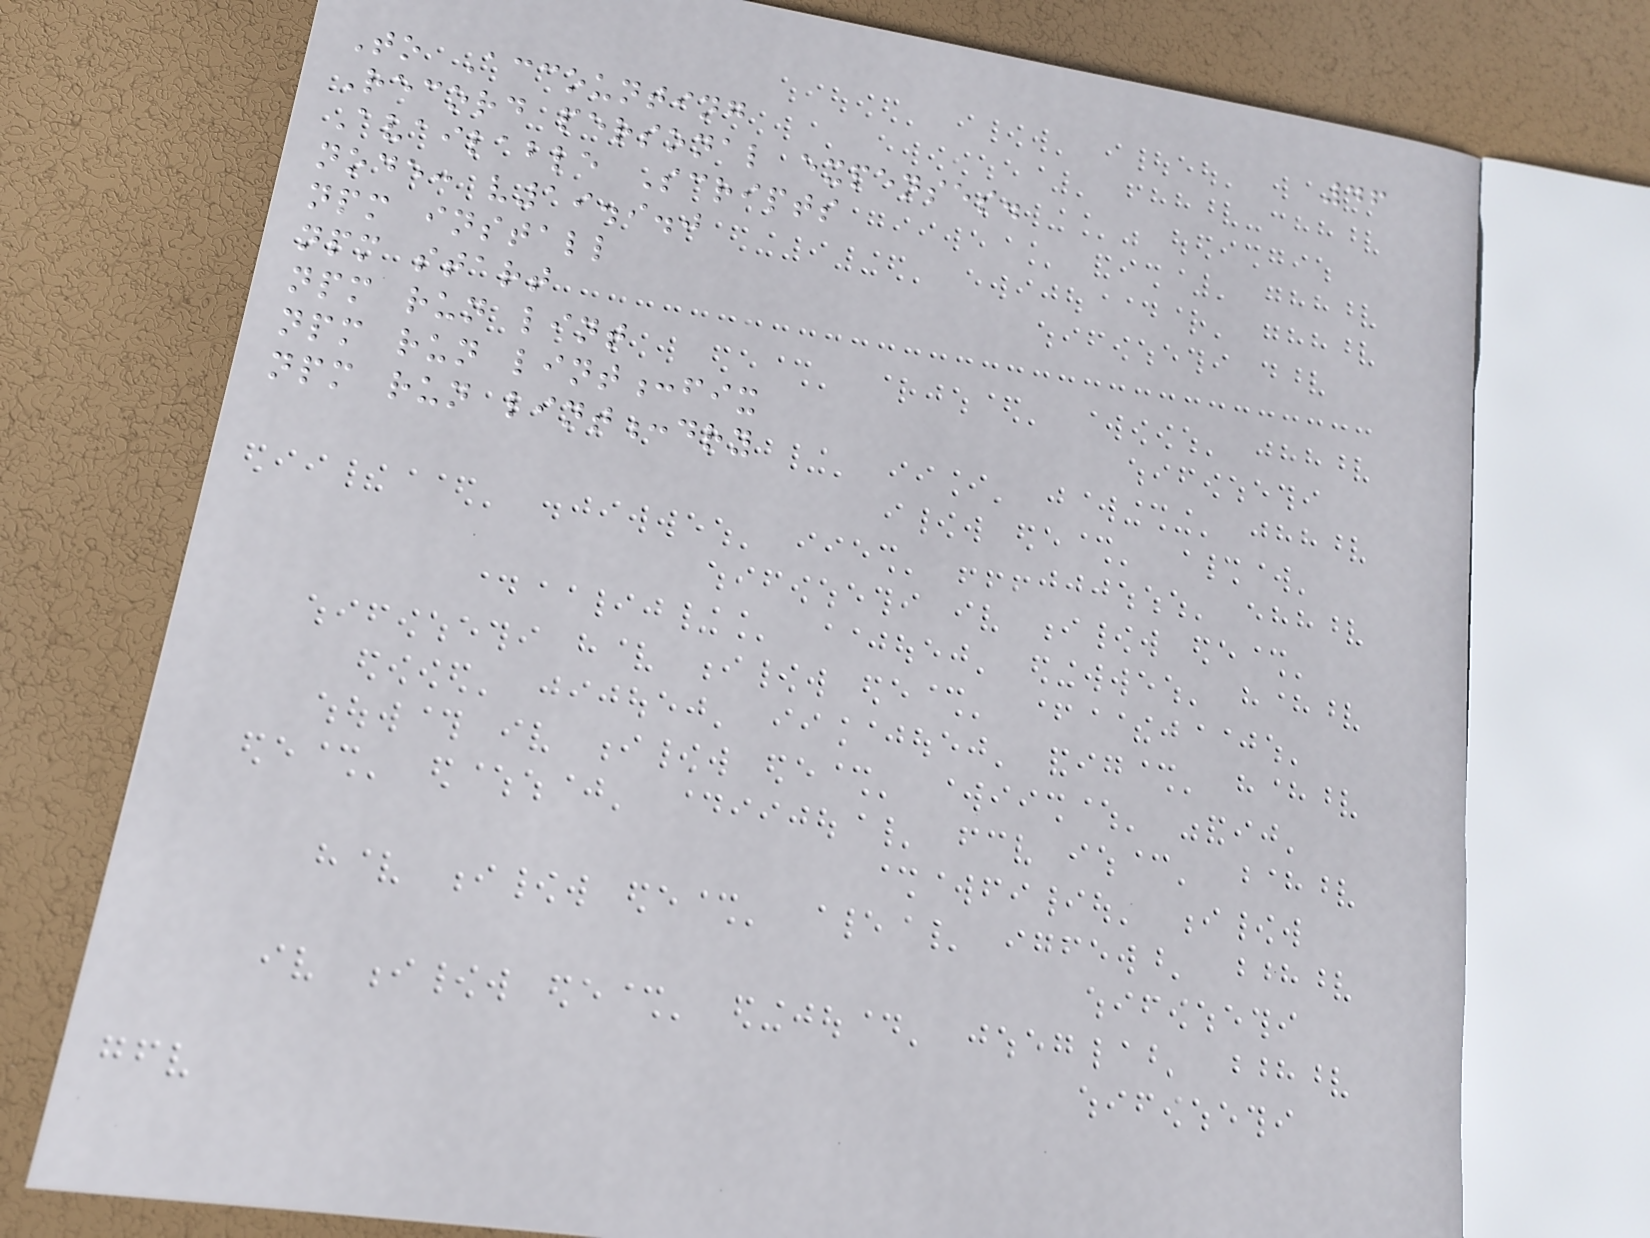46
To Accounting
Record personal expenses.
Available Scripts
node: v19.9.0
npm install
npm start
npm run lint
npm run lint:fix
npm run lint:dry
